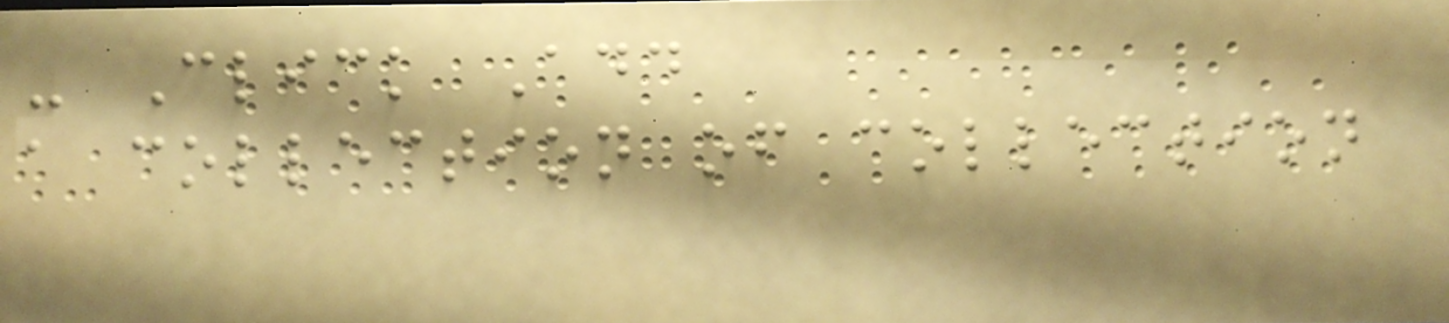- Click Add
a collection of collection
